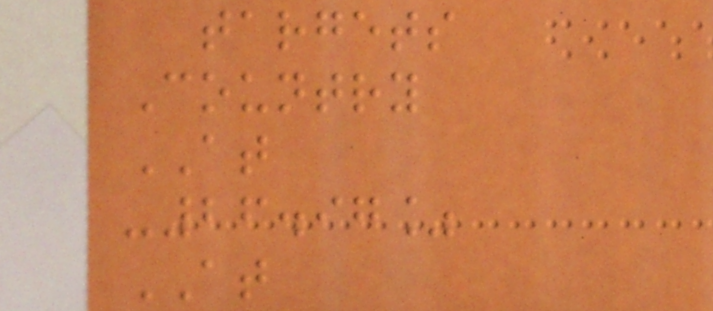targets
Country
AT
-26.97%
AT
